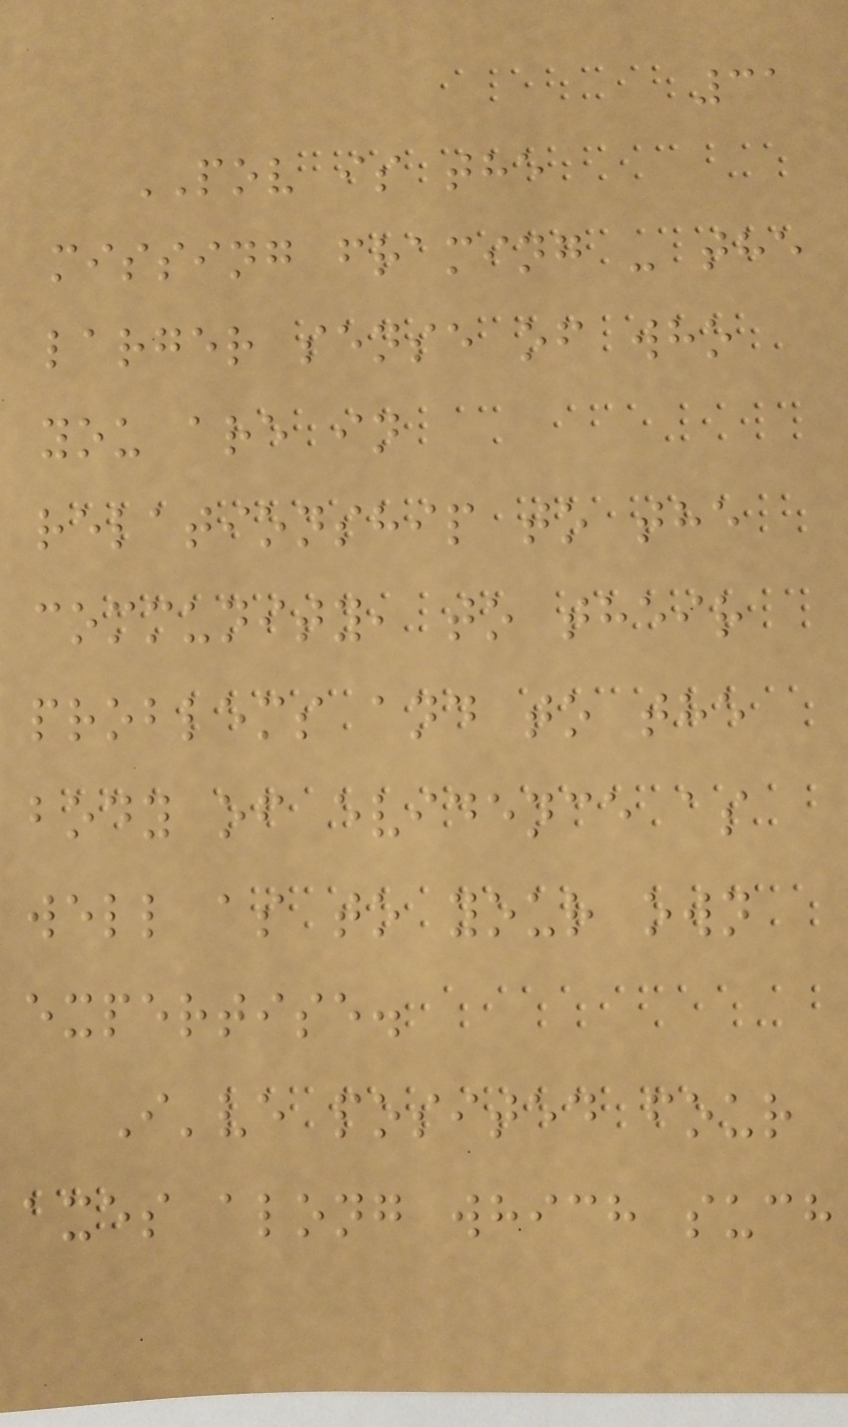31
POV is the
missing framing - the
larger sense of who
you are in
relationship to the
community, to their
problems and to the
body of evidence as
well as to your own
expertise.
I've posited four
axes along which such
